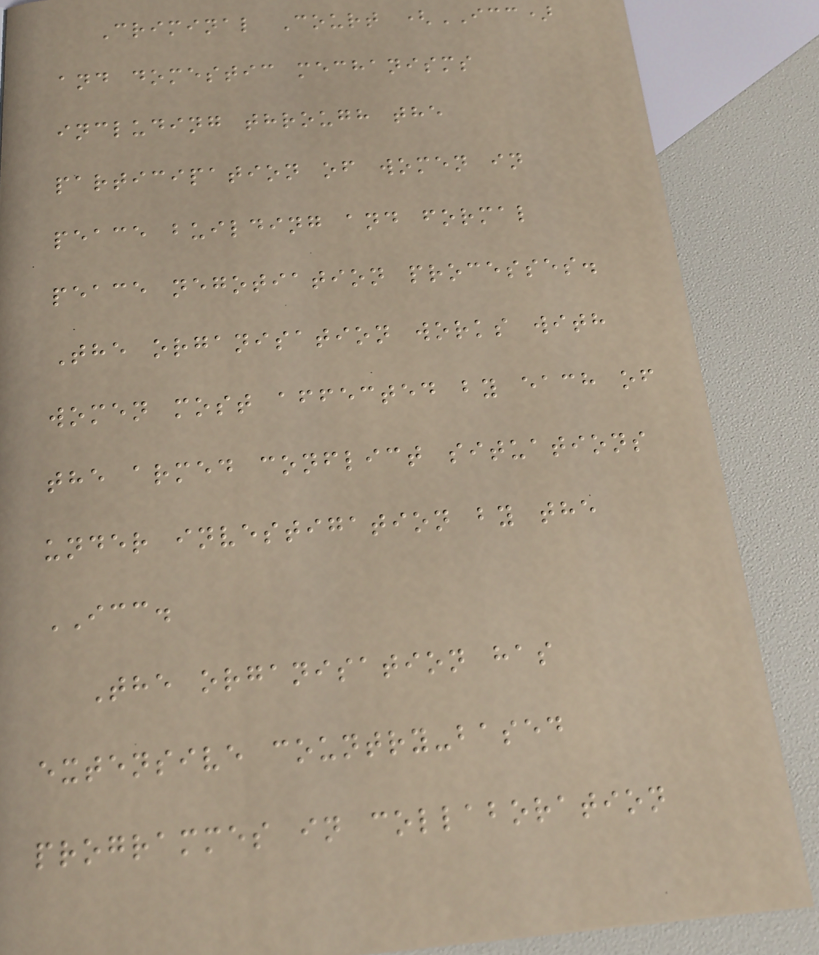Criminal Court (ICC)
and domestic mechanisms
including through the
participation of women in
peace building and formal
peace negotiation processes.
The organisation works with
women most affected by each of
the armed conflict situations
under investigation by the
ICC.
The organisation has
extensive country-based
programmes in collaboration
